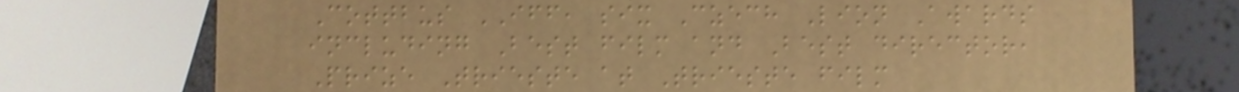Cottbus IFF, six Czech Lion Awards
including Best film and Best director,
Prize Trieste at Trieste film
